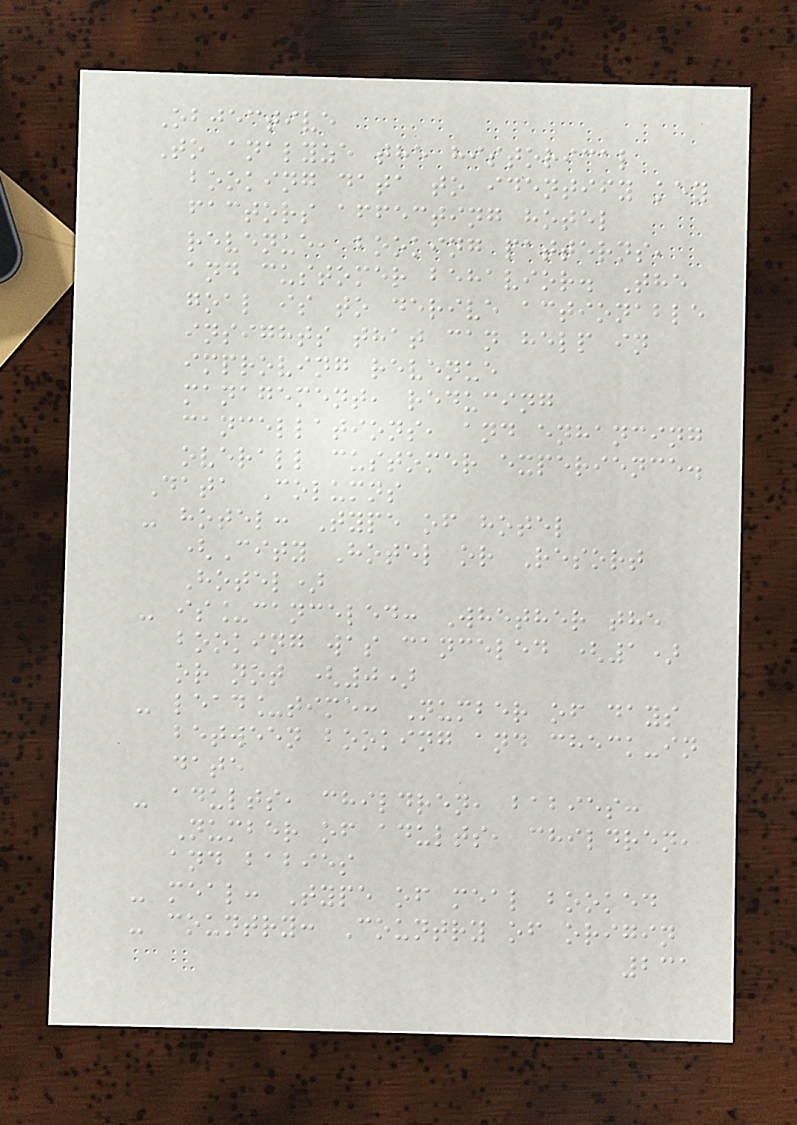Objective
To analyze the historical
booking data to identify key
factors affecting hotel
revenue, booking patterns,
and customer behavior. The
goal is to derive actionable
insights that can help in
improving revenue
management, reducing
cancellations, and enhancing
overall customer experience.
Data Columns
- hotel: Type of hotel
(City Hotel or Resort
Hotel)
- is_canceled: Whether the
booking was canceled (1)
or not (0)
- lead_time: Number of days
between booking and check-in
date
- adults, children, babies:
Number of adults, children,
and babies
- meal: Type of meal booked
- country: Country of origin
231
